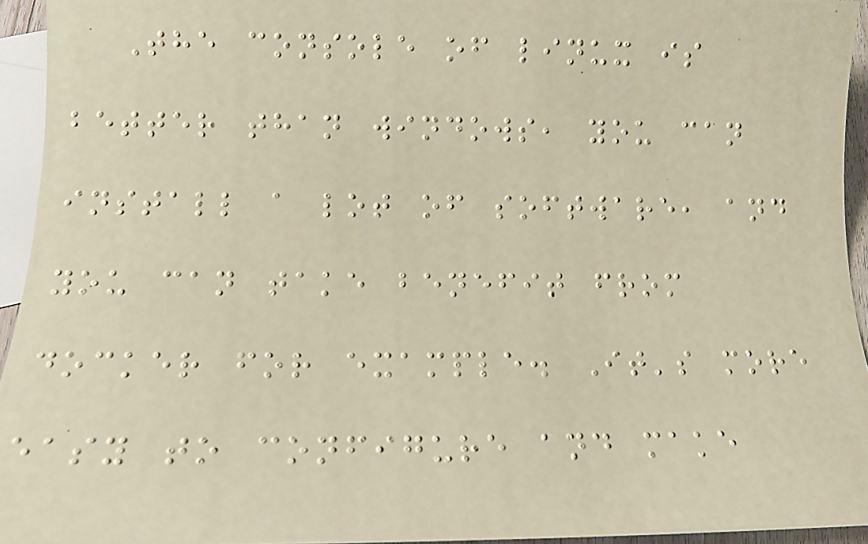The console of linux is
better than windows, you can
install a lot of software, and
you can take benefit from
docker for example. It's more
easy to configure and make
